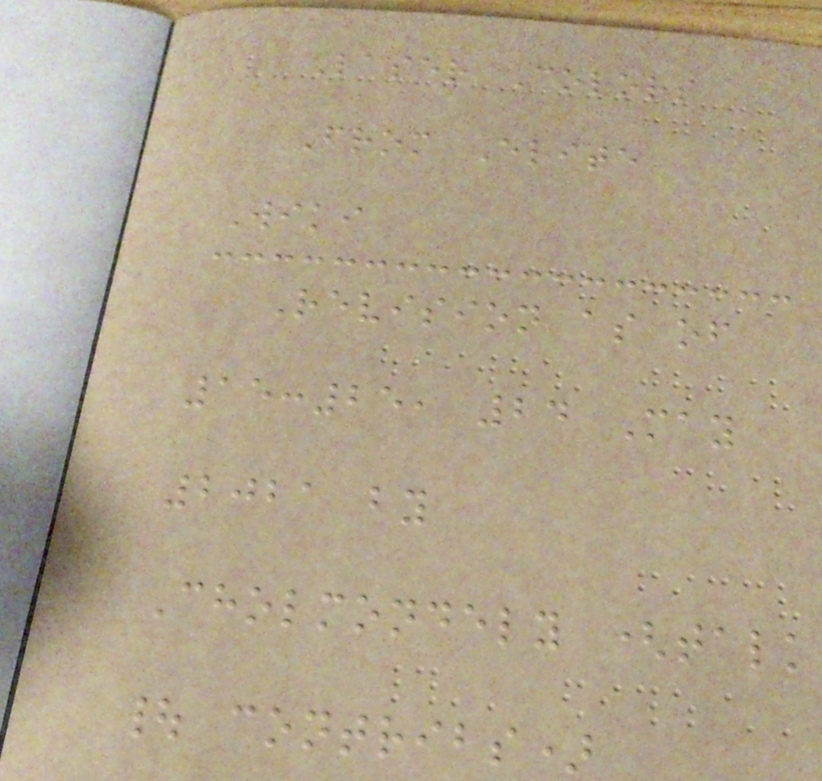Laser Colors
From Elite
Wiki
Revision as of
15:25, 24 May
2021 by
Cholmondely (talk
| contribs)
